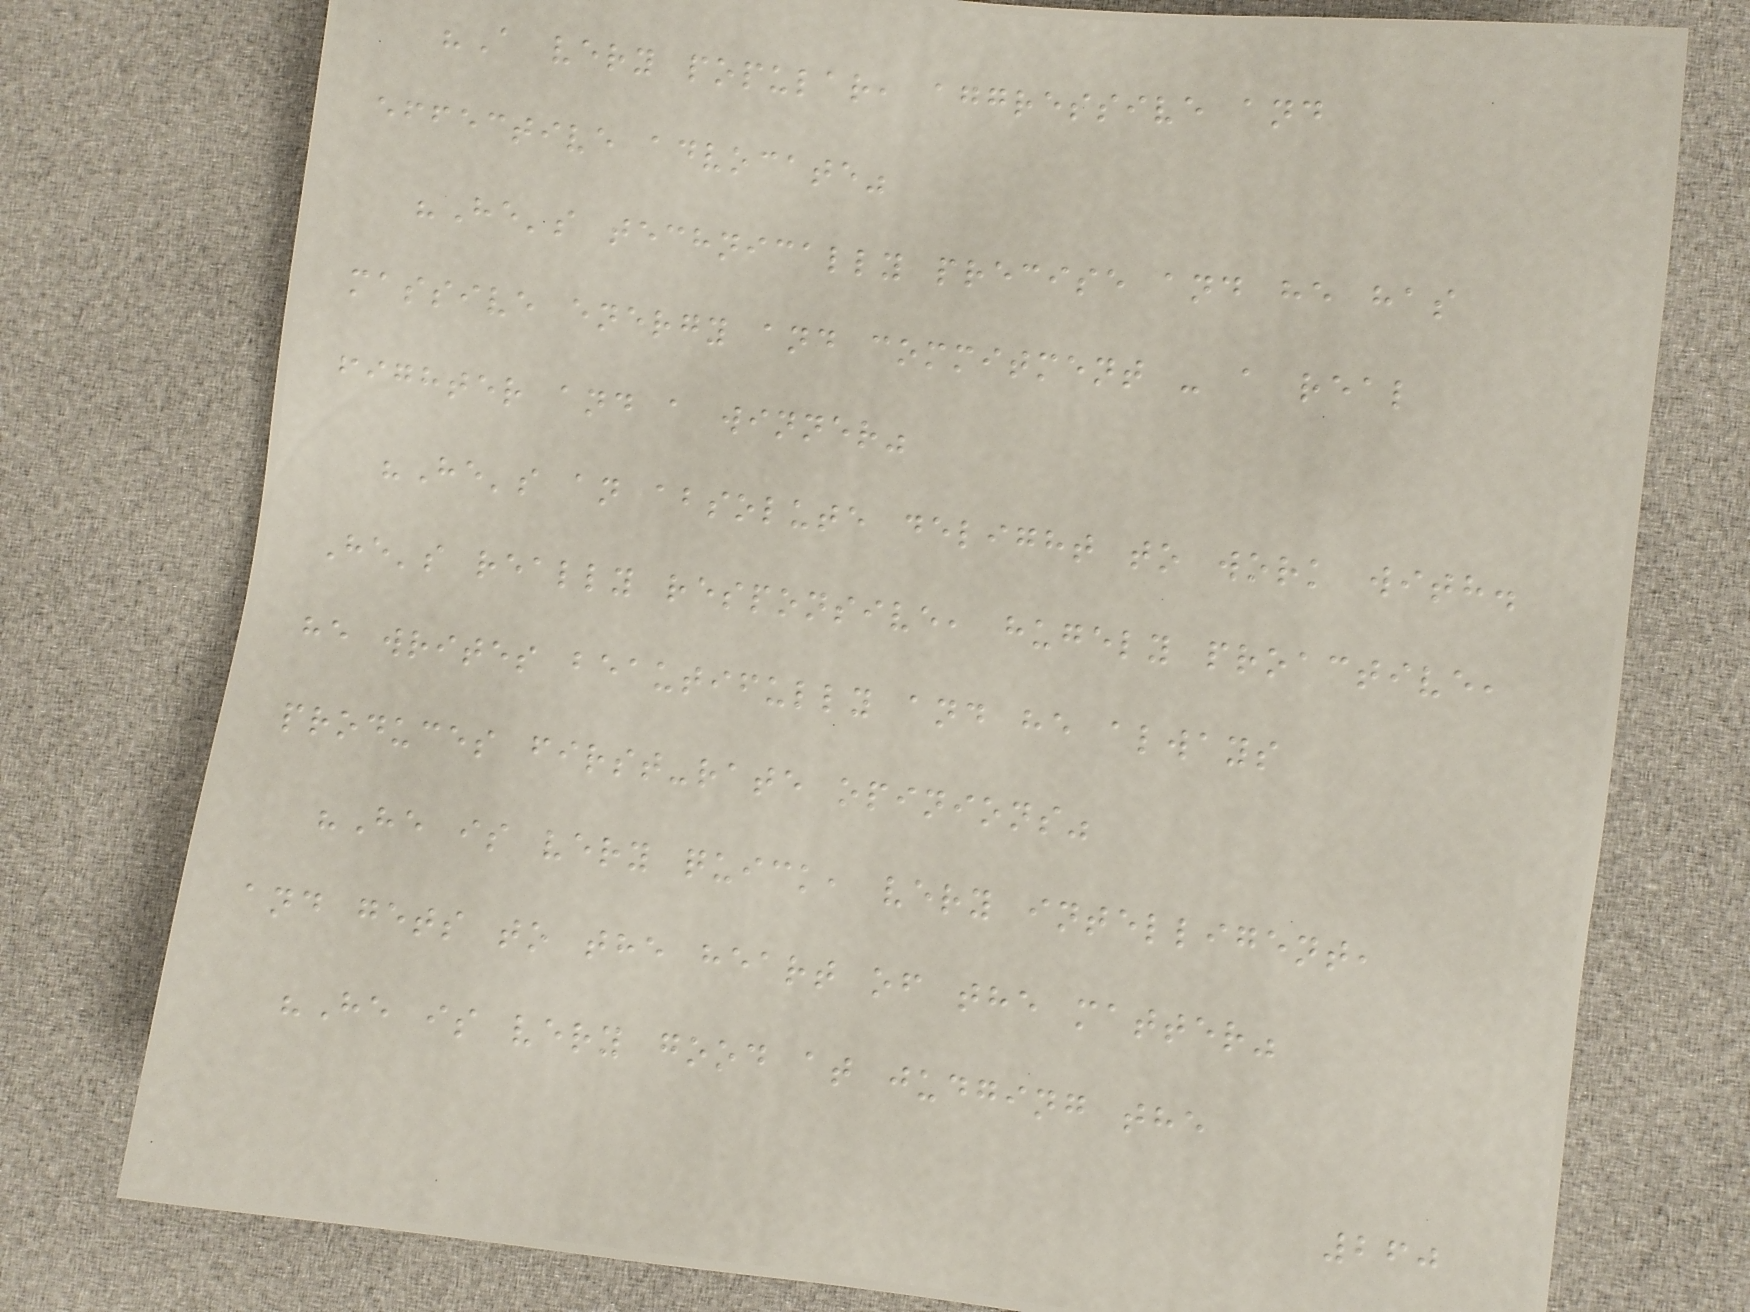"A very popular, aggressive and
effective advocate"
"He's technically precise and he has
massive energy and commitment - a real
fighter and a winner"
"He's an absolute delight to work with.
He's really responsive, hugely proactive,
he writes beautifully and he always
produces first-rate opinions"
"He is very quick, very intelligent,
and gets to the heart of the matter"
"He is very good at judging the
260
